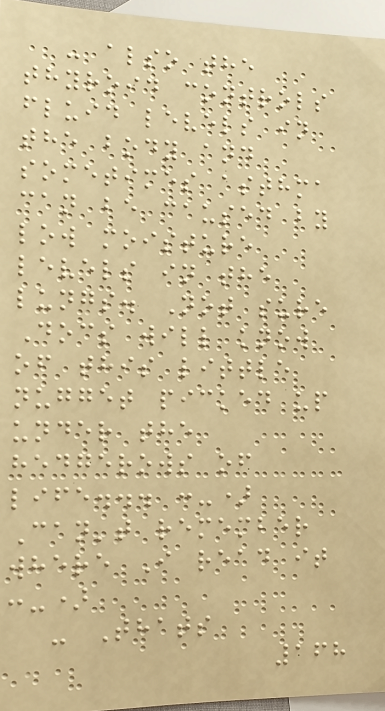- also the
thyroid controls
fluid levels in
the body and
sometimes asthma
can be caused by
low moisture
levels in the
lungs. Not sure
Docs will know
of this little
nugget picked up
under the
hedgerows of
life... :-)
Can't remember
where I read it
:-)
- Thats
168
